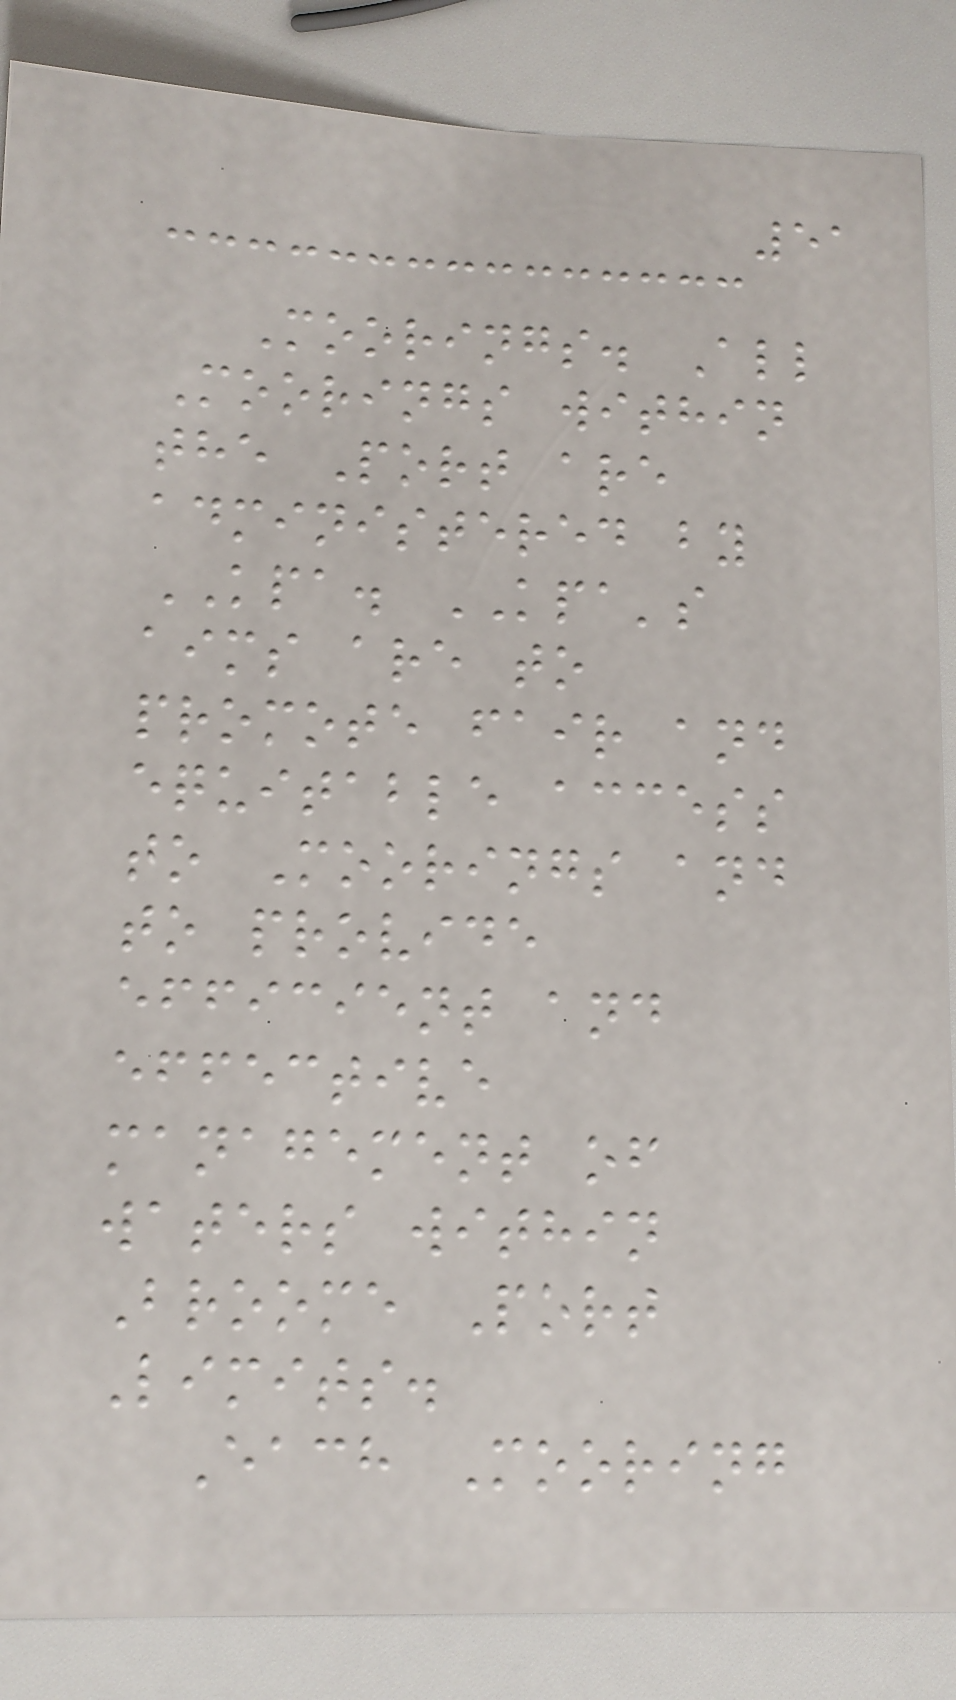51
Moorings. All
Moorings within
the Port are
administered by
KPA. KPA's
aims are to
promote fair and
equitable access
to Moorings and
to provide
efficient and
effective
management of
waters within
Broome Port
Limits.
Each Mooring
